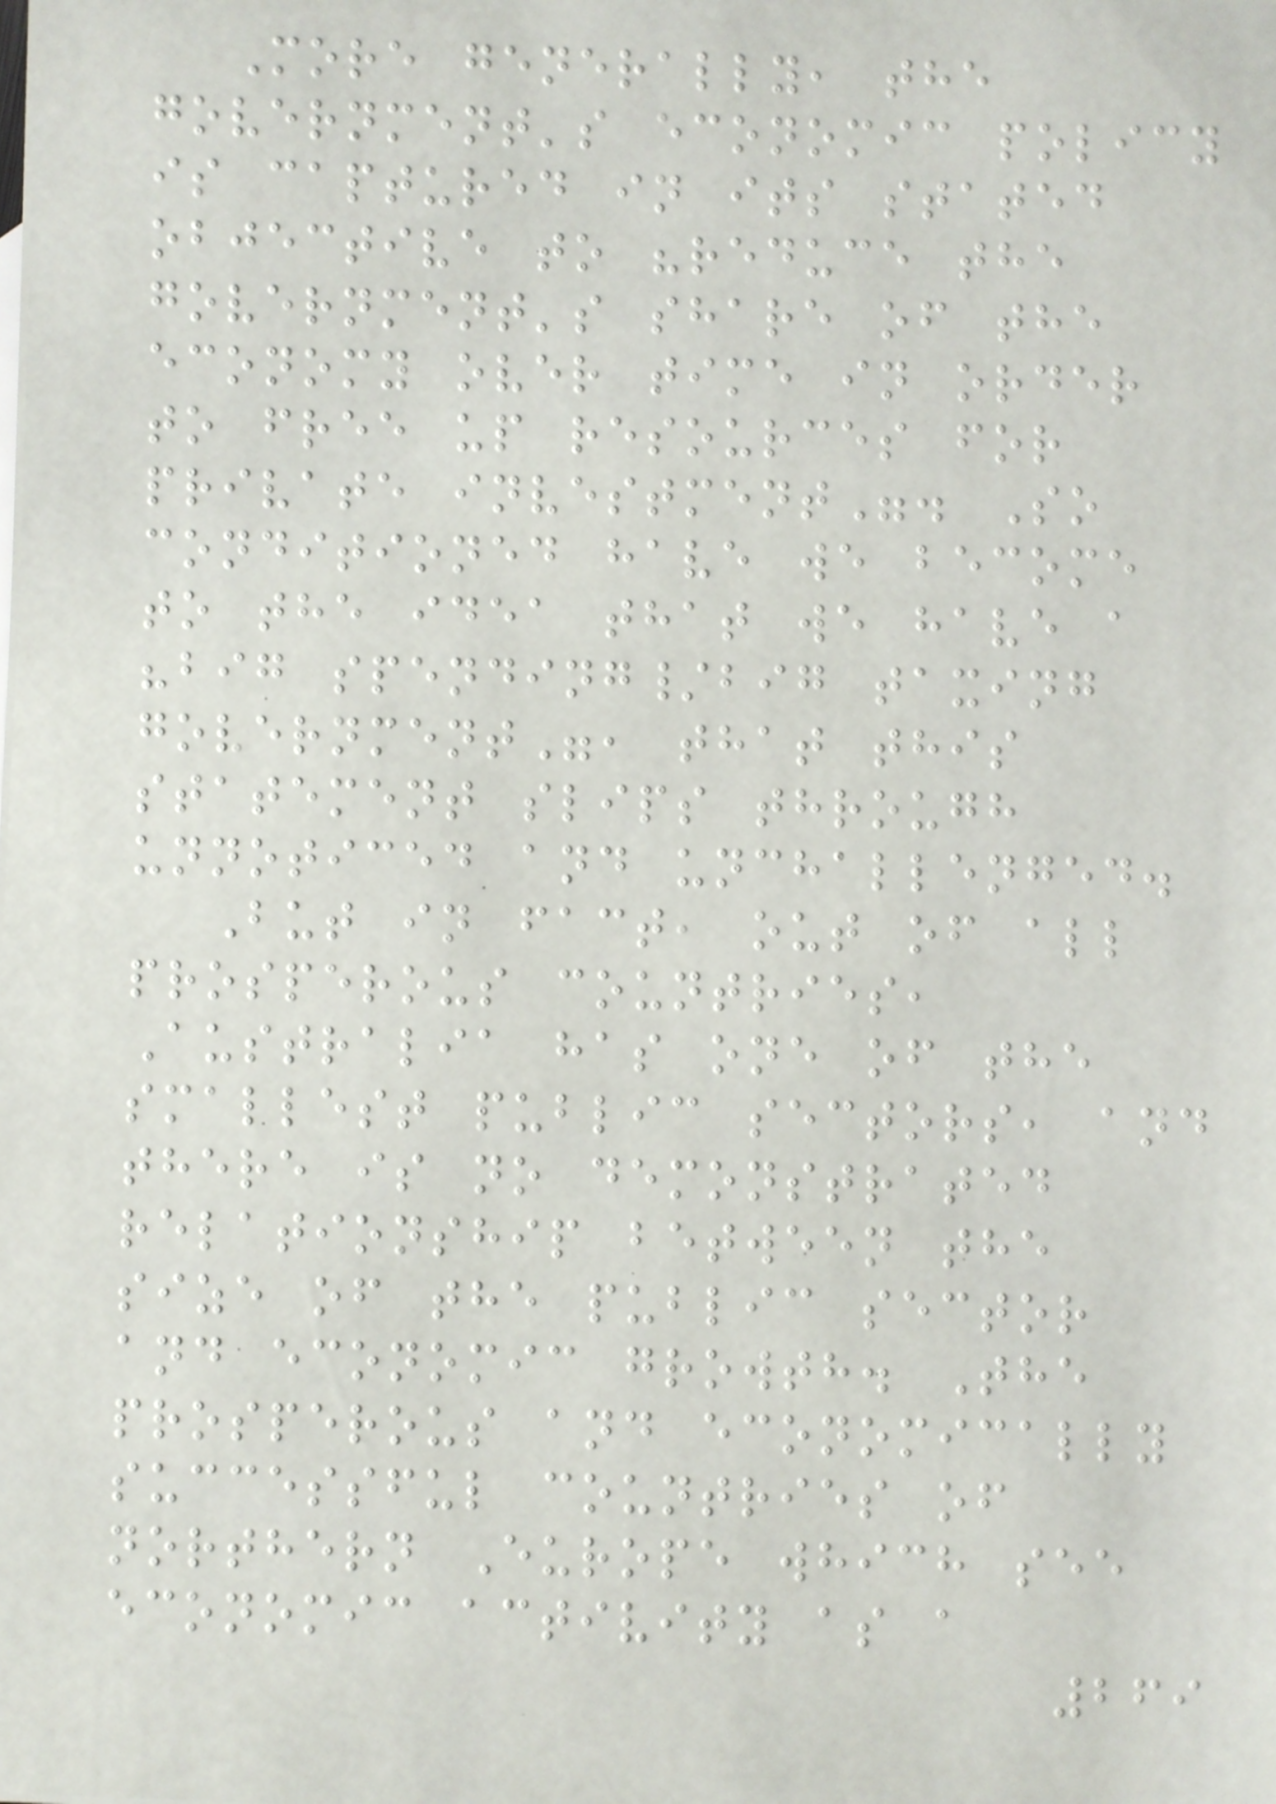More generally, the
government's economic policy
is captured in its stated
objective to "reduce the
government's share of the
economy over time in order
to free up resources for
private investment". So
conditioned have we become
to the idea that we have a
"big spending/big taxing
government", that this
statement slips through
unnoticed and unchallenged.
But in fact, out of all
prosperous countries,
Australia has one of the
smallest public sectors, and
there is no demonstrated
relationship between the
size of the public sector
and economic growth. The
prosperous and economically
successful countries of
northern Europe which see
economic activity as a
269
